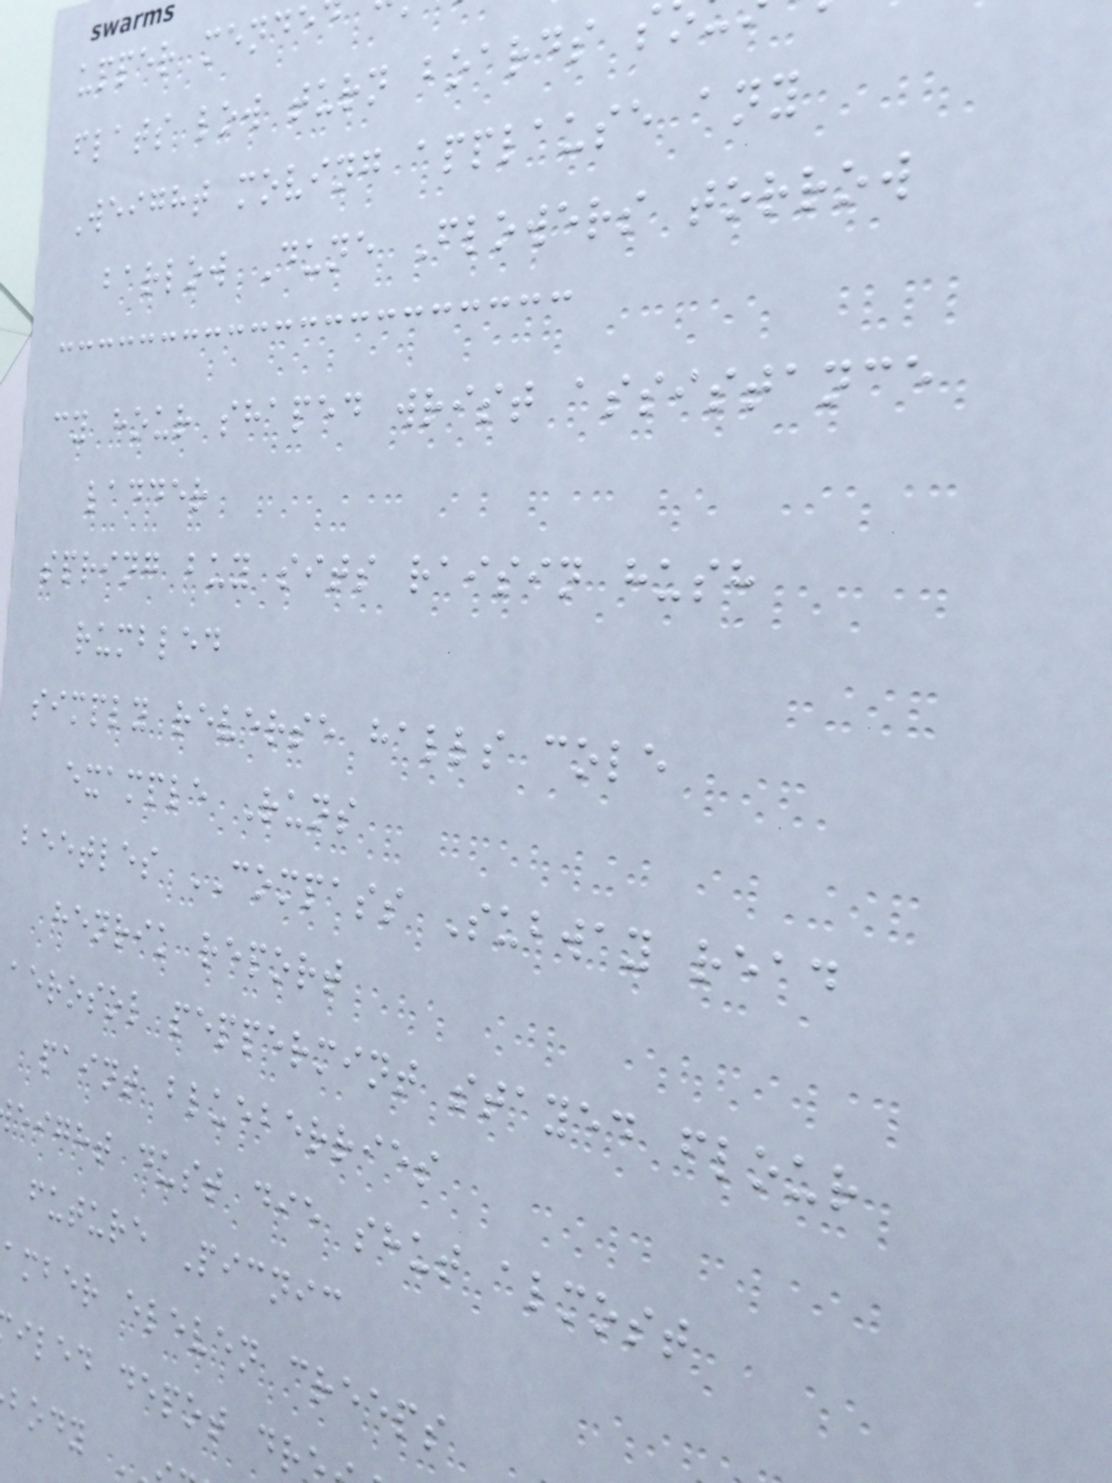upper mende
flats low turn boards s
Weight moving applause any
barlow Dune Flowers torrow
cy hour shaped wrist assistance
ladder
spring buy sits raisin hush
rumbled
simply reverse halls cole
example Runs
beetles COMPASS Subway read
henrik report
aerosol peppermint stayed flour
paint blueberries
eight dust die shut almost
future Picnic
amber eleven creeps
iled depot dr
